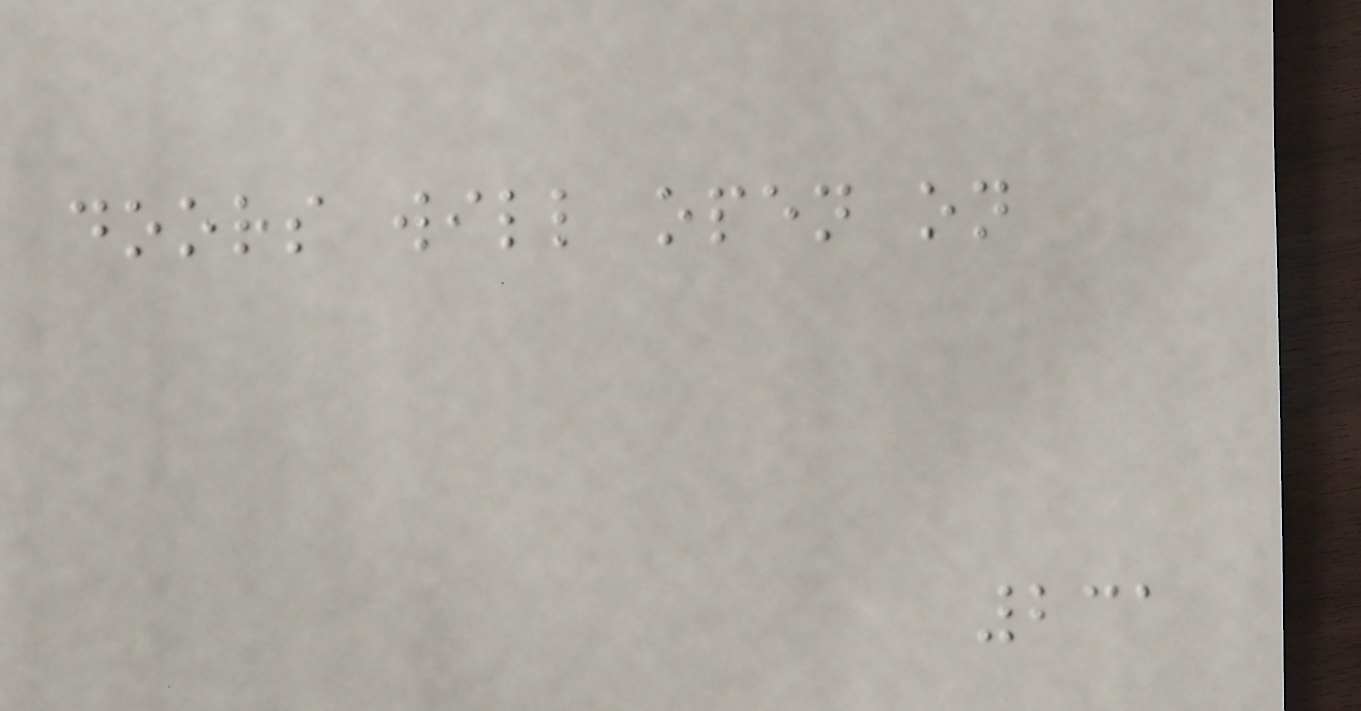doors will open on
231
